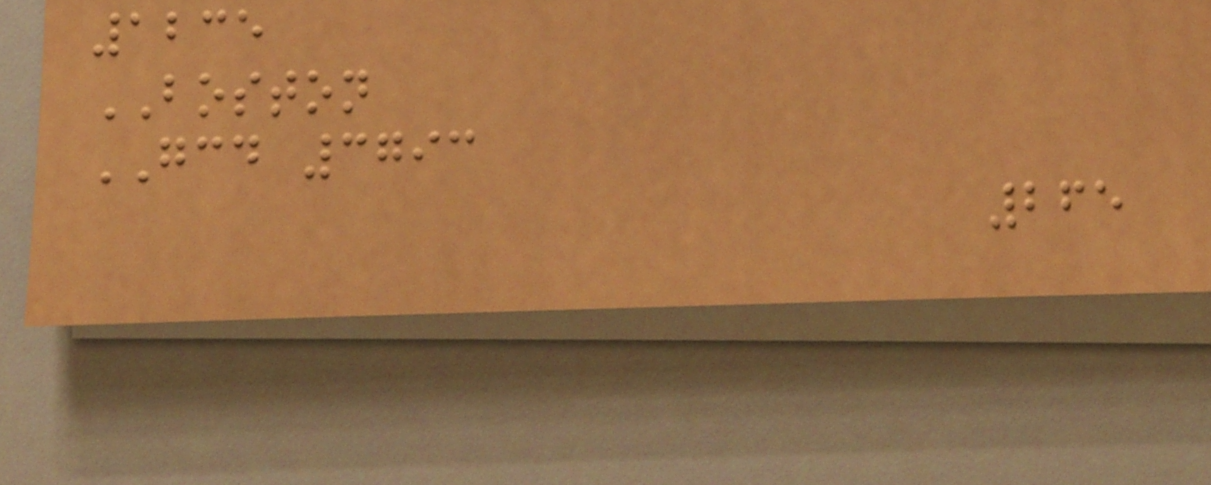1235
BOSTON
GCD 3793
265
